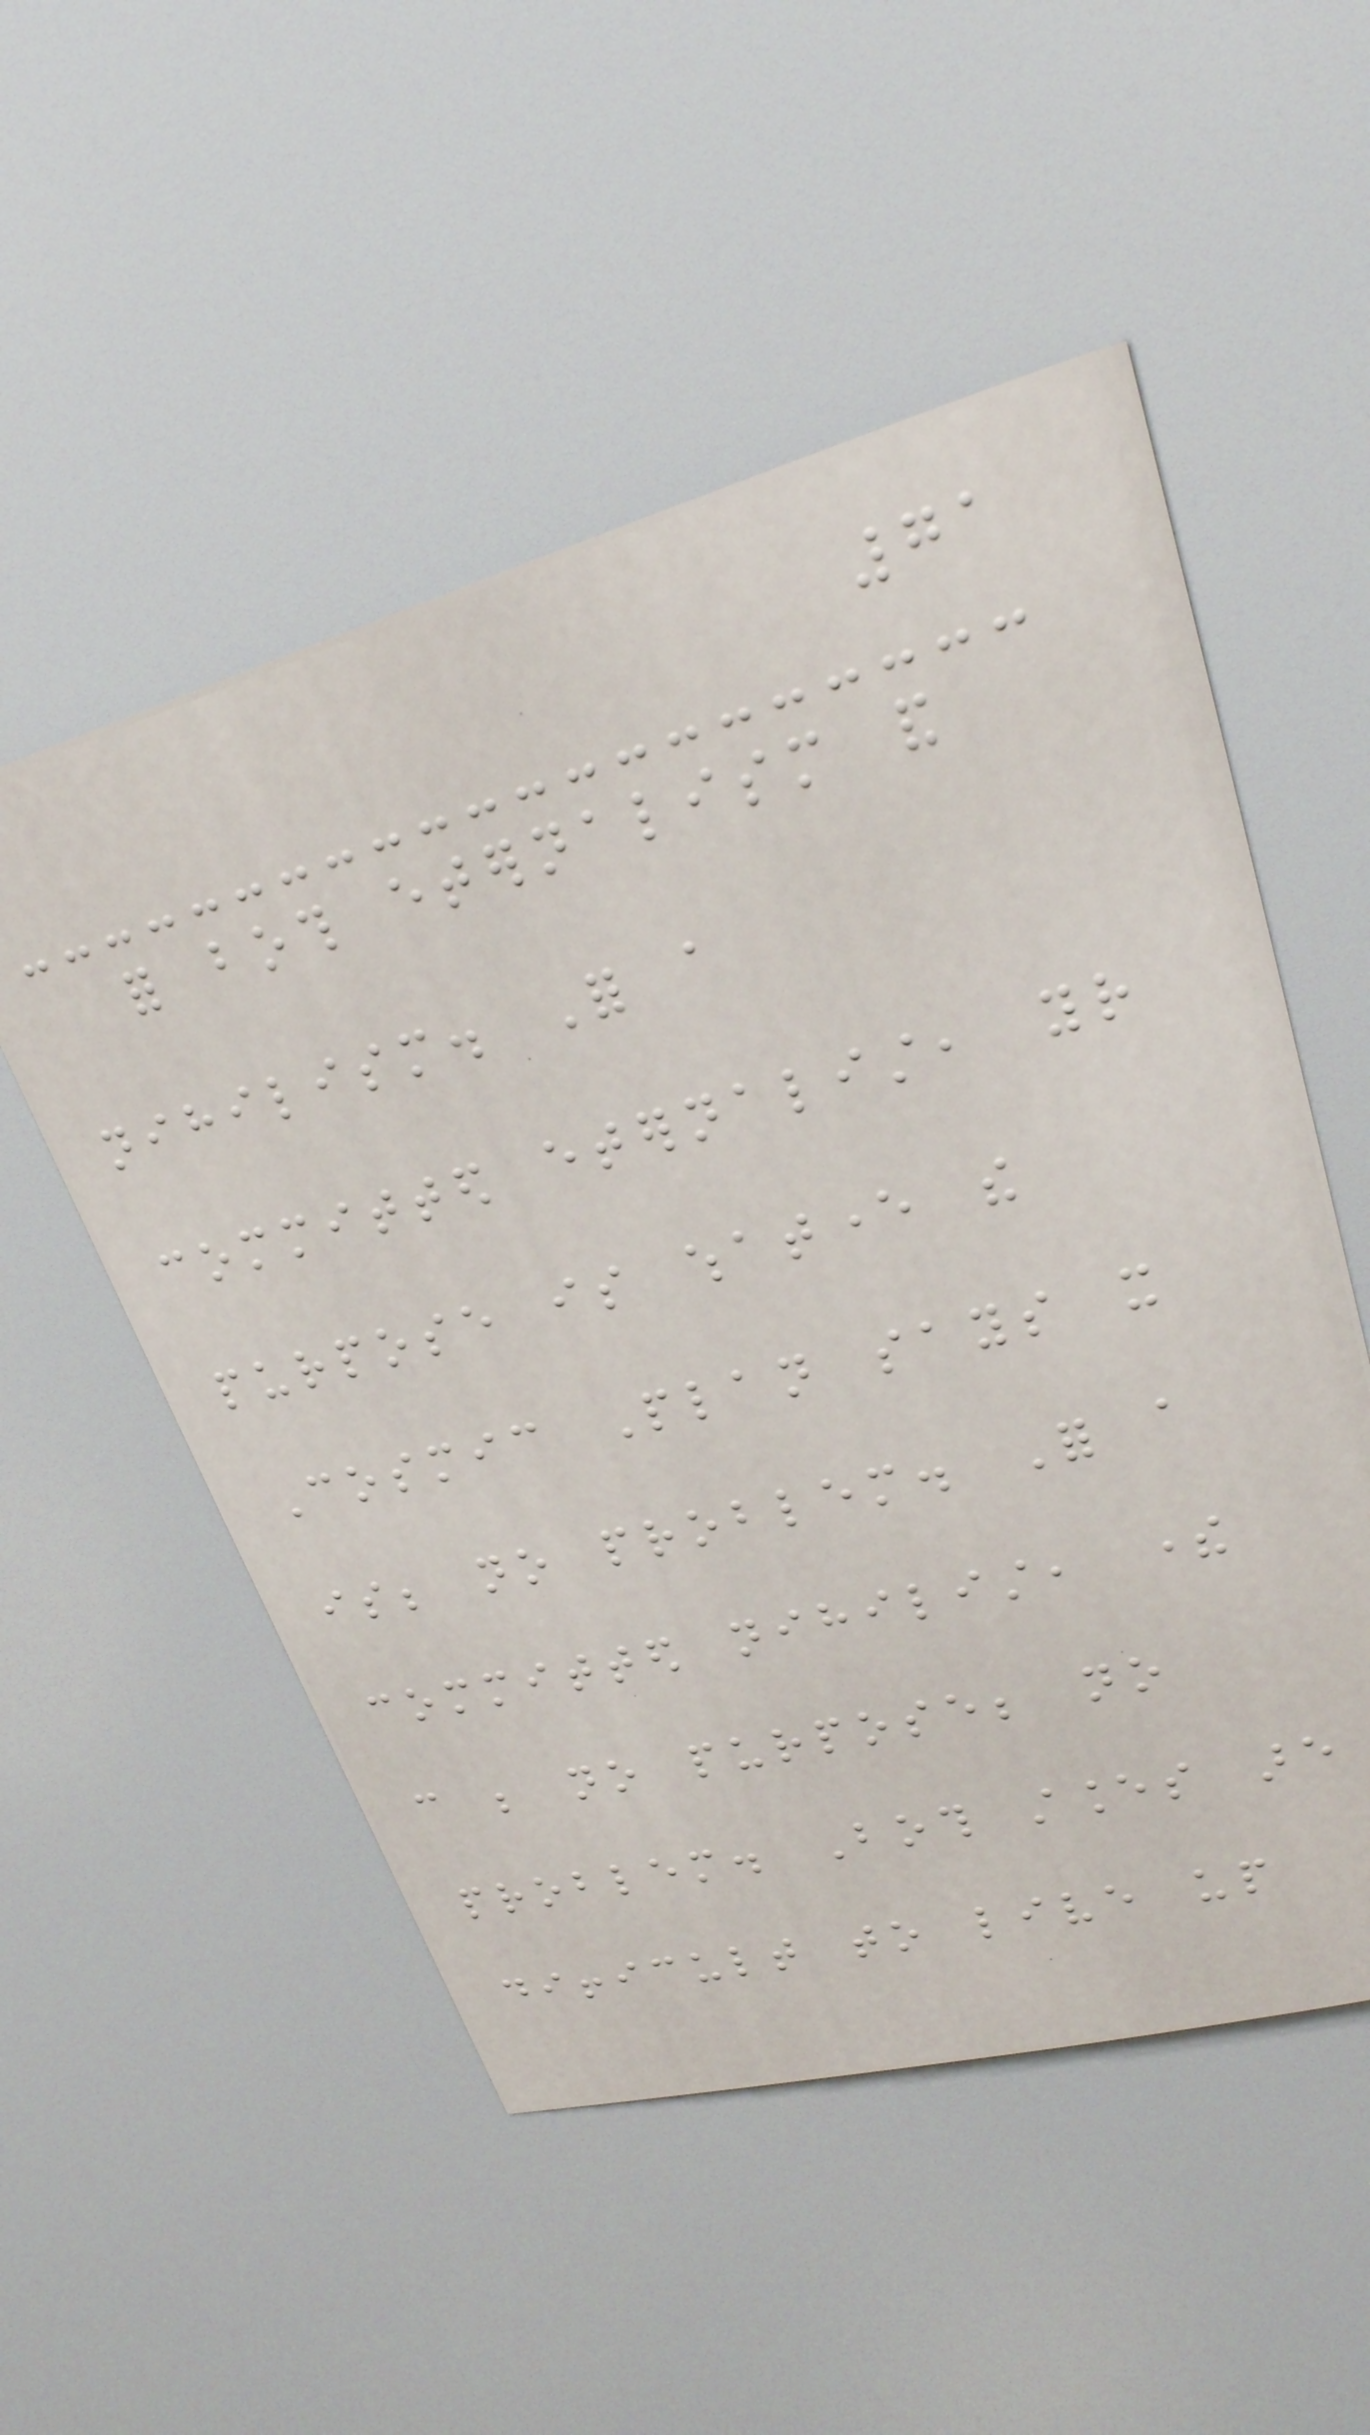71
for both eternalism and
nihilism. For a
committed eternalist, your
purpose is whatever the
Cosmic Plan says it
is; no problem. For a
committed nihilist, there
can be no purpose; no
problem. Both stances are
difficult to live up
